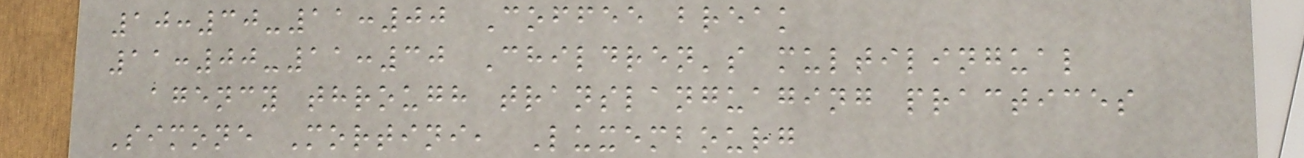10:30-11:00 Coffee break
11:00-11:30 Children's multilingual
agency through translanguaging practices
Simone Mortini, Luxembourg
